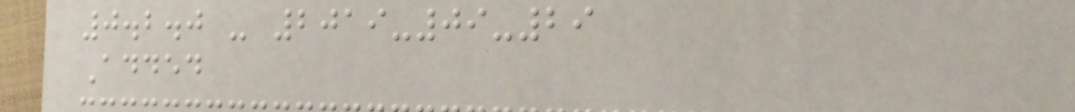0.2.0 - 2019-09-29
Added
